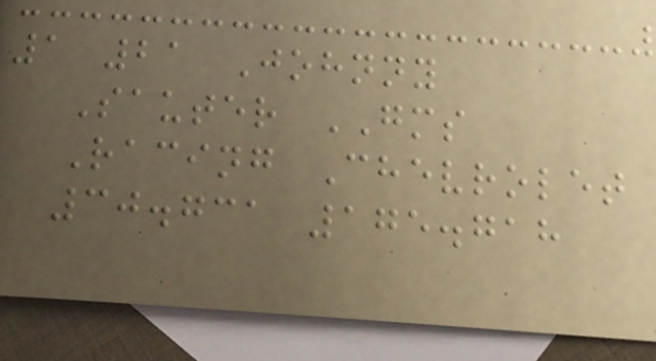1 21 Johnny
Sauter GMS
Racing Chevrolet
30.731 175.718
